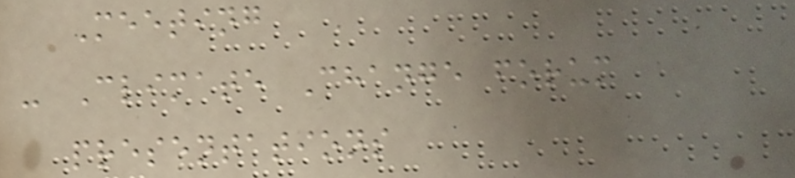Meeting
- Climate Change forum
presentations
